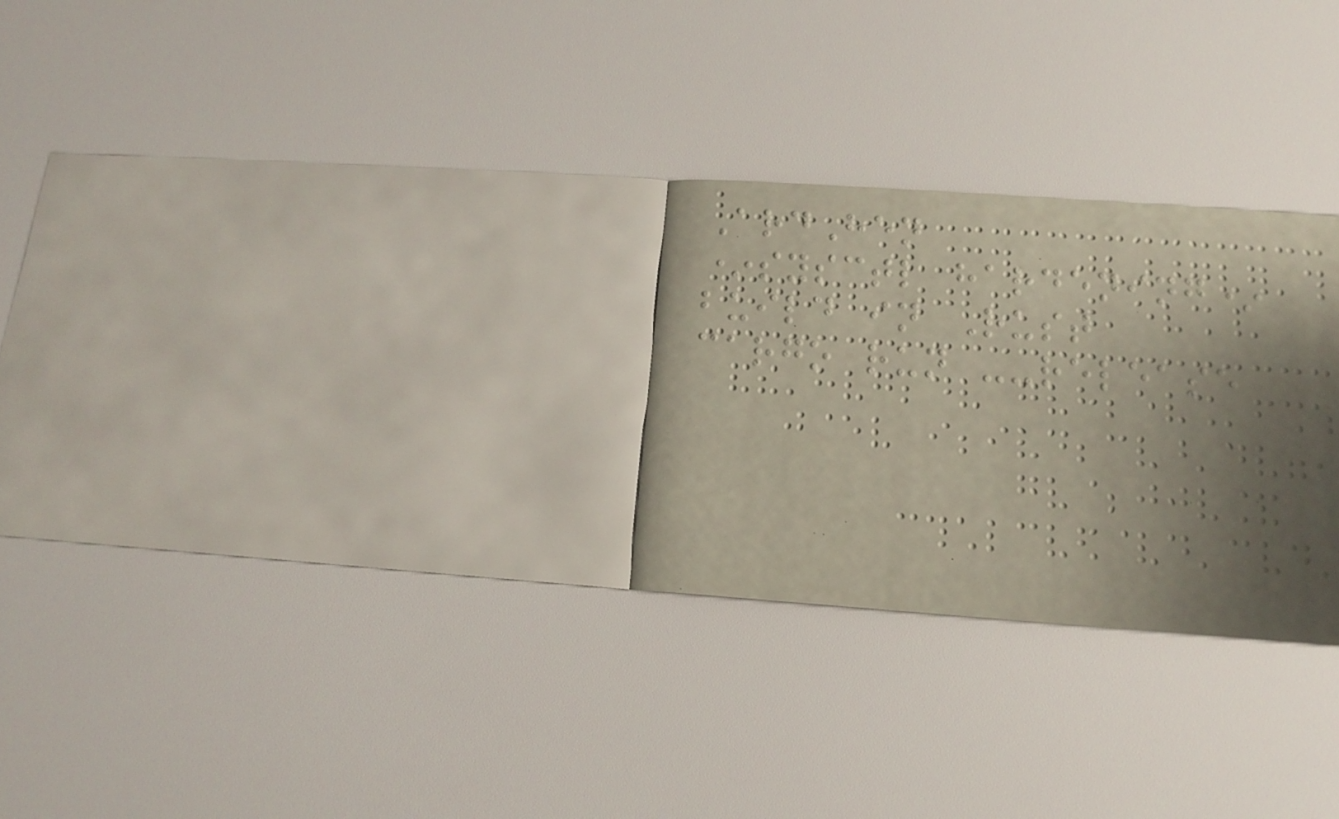ArdHen
*sysctl hardening*
build in Rust
cargo run --release
